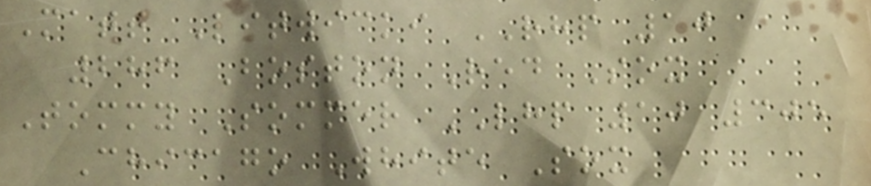Matt Litwicki RHP 10
286 Boston Red Sox
Tommy Sommer LHP 10 305
Chicago White Sox
